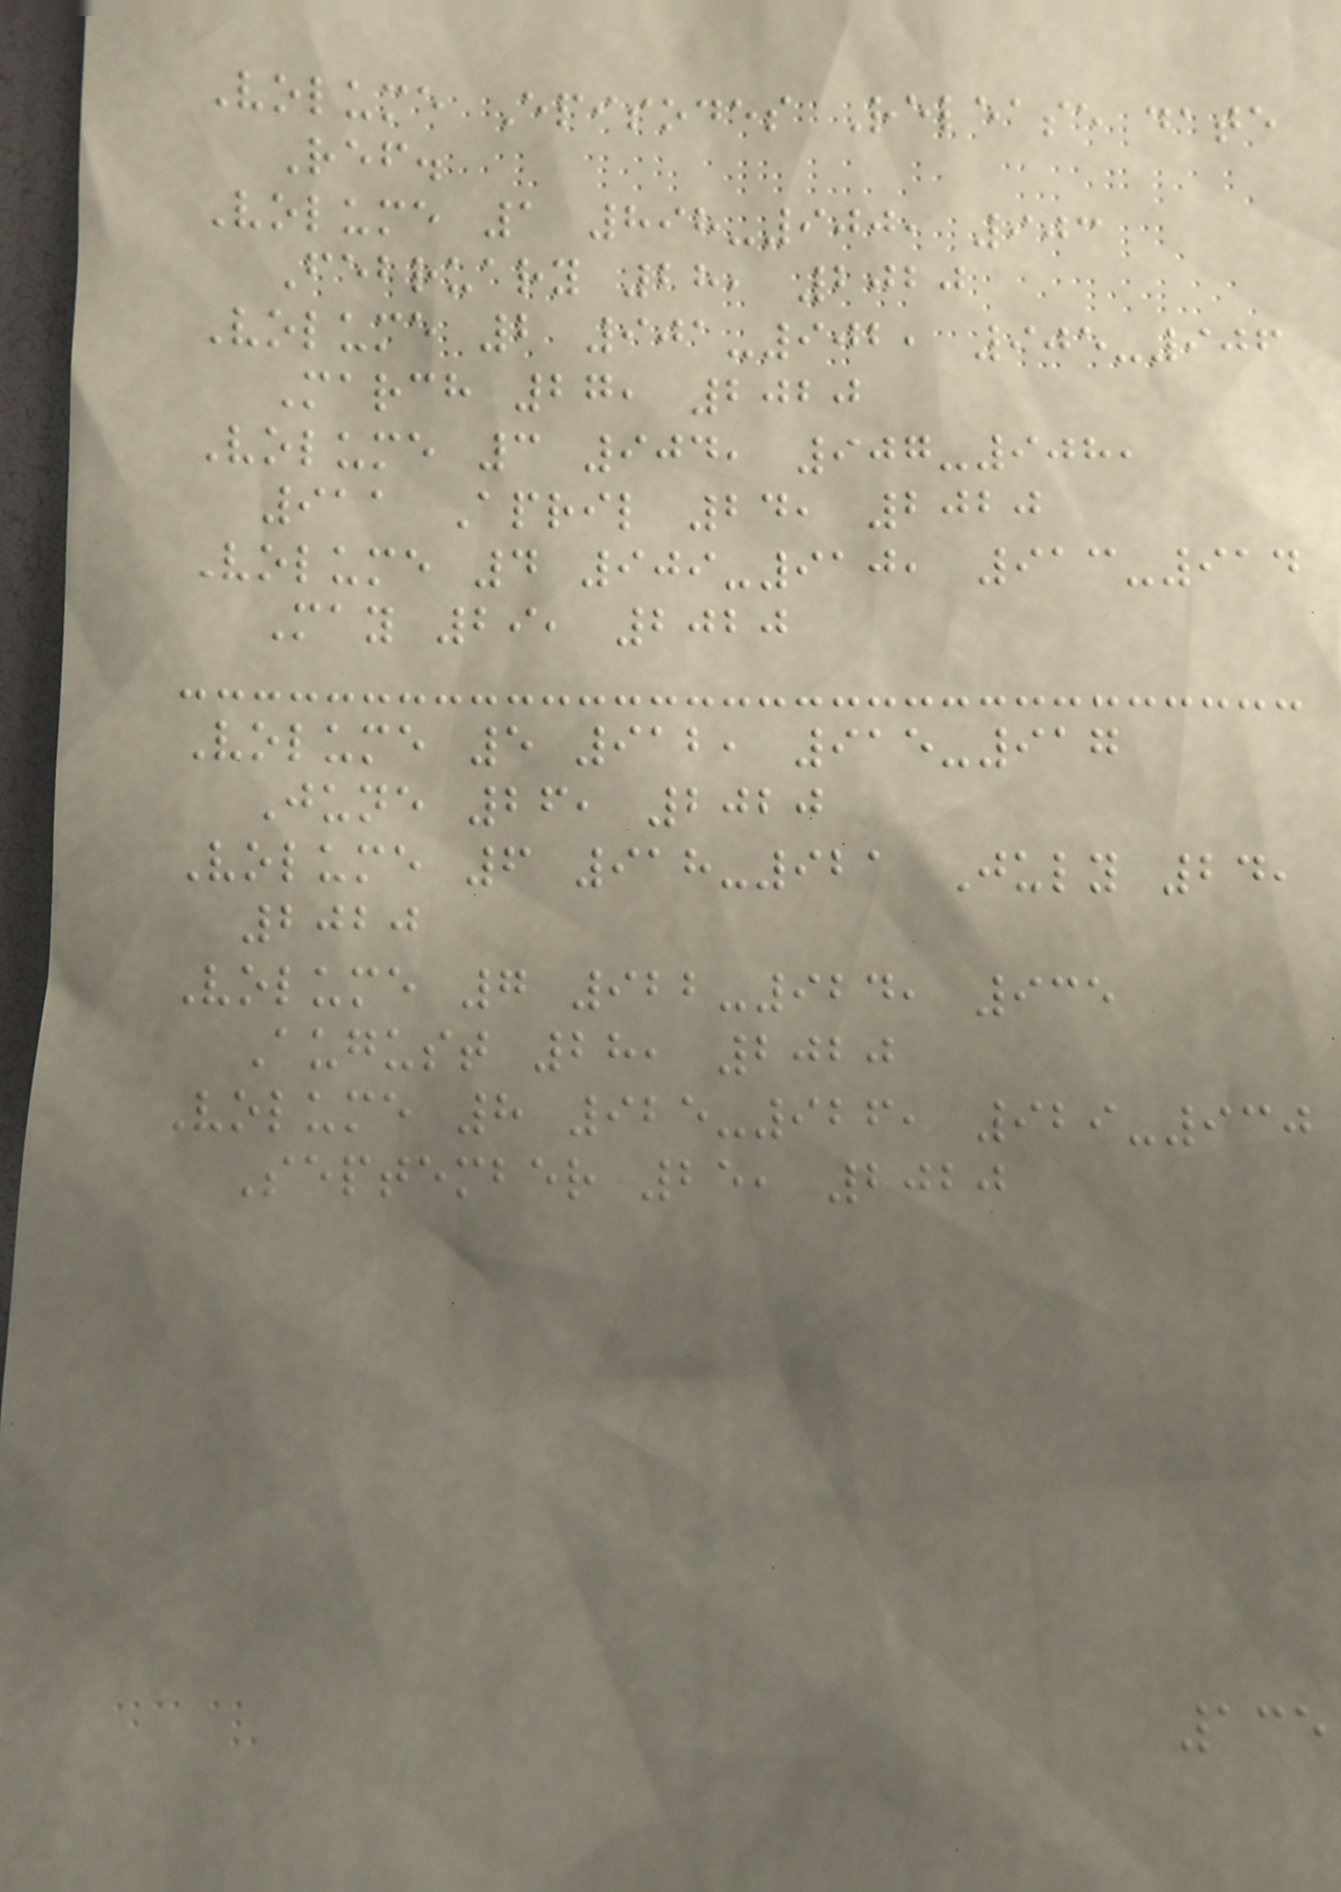Volume Episodes Release date
Ref.
Volume 1 898-900, 903
February 28, 2020
Volume 2 901-902, 905-906
March 27, 2020
Volume 3 904, 907-908,
911 April 24, 2020
Volume 4 909-910, 913-914
May 29, 2020
Volume 5 912, 915-917
June 26, 2020
Volume 6 918-921 July 24,
2020
Volume 7 922-924, 935
August 28, 2020
Volume 8 925-926, 929-930
September 25, 2020
135
